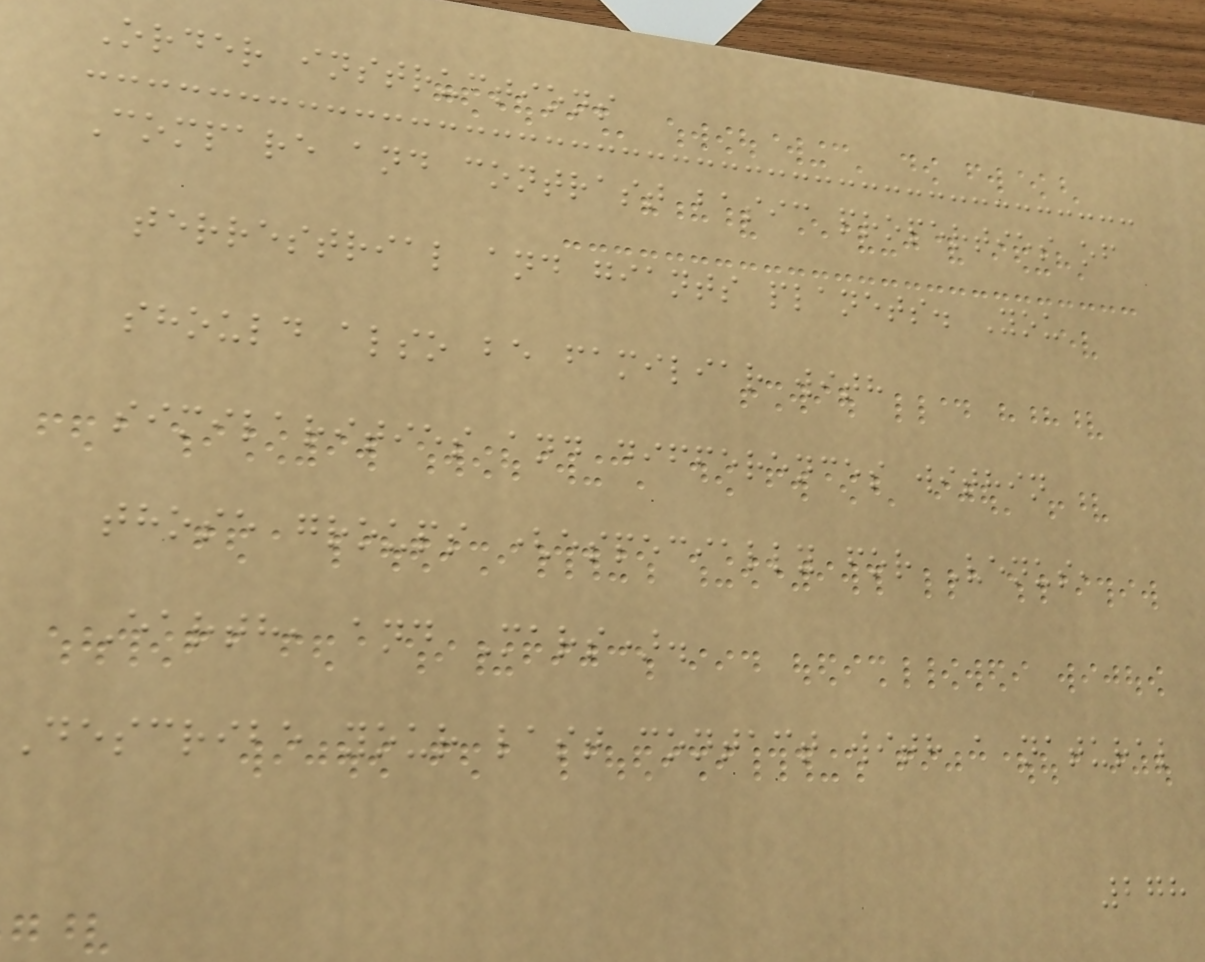Order instructions
Compare and contrast basic properties of
terrestrial and giants planets. You
should also be familiar with
similarities and differences within
those groups (especially for Venus,
Earth, and Mars).
Describe your last contact with a natural
278
